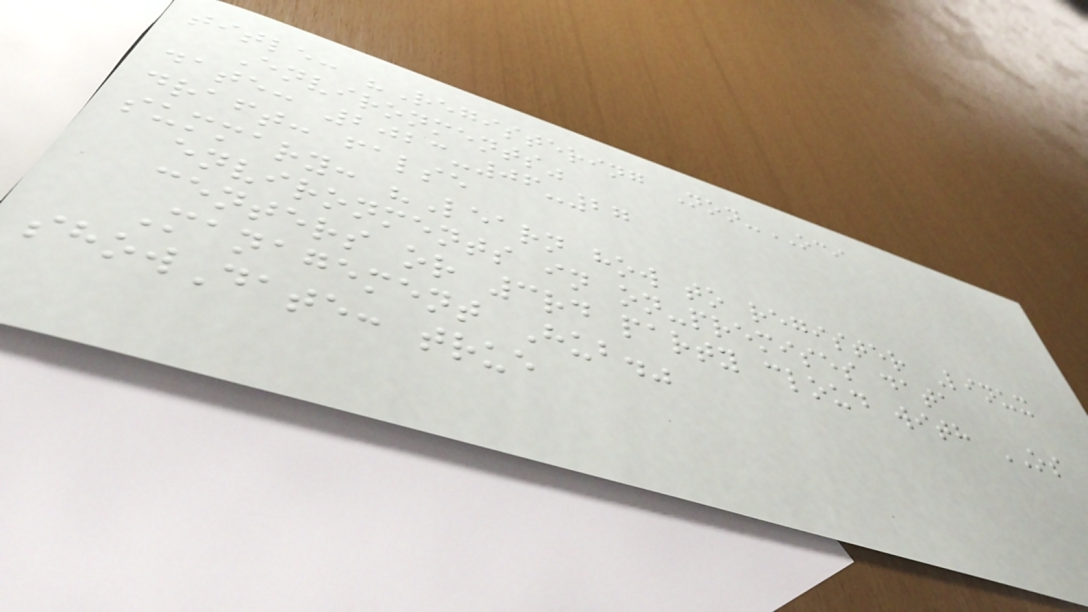title: "Registering Non-OCI
Environments"
date: 2023-06-27
draft: false
summary: "Learn how to register Linux
environments in on-premises data
centers or 3rd party cloud with OS
Management Hub."
showDate: true
